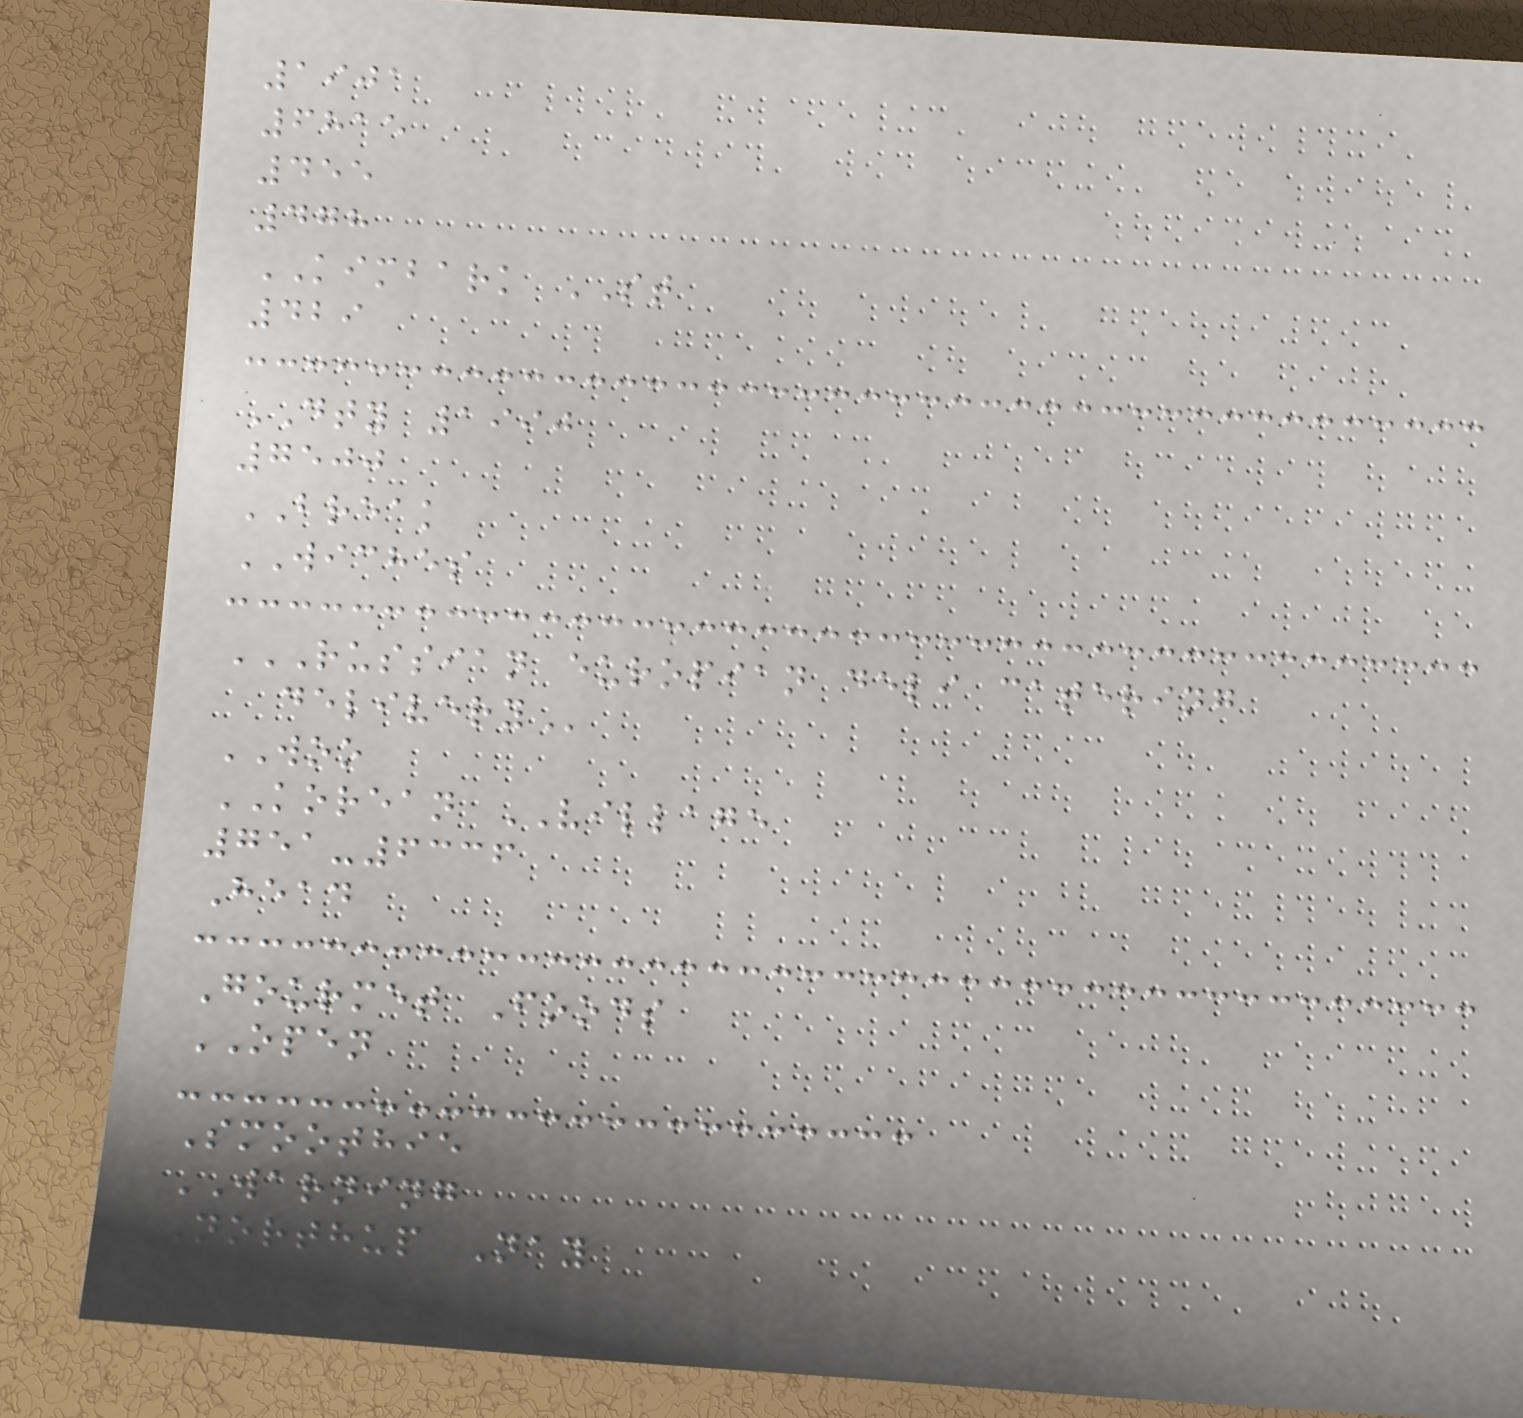1901
6815
455
478
KIMBARK ST
429
DTY 1990
7500
BREAK
WICHES
RUSSIAN EUROPIAN DELI CATERING
DELIVERY
WOO
KOREAN VILLAGE
751-6336
Head
Gourmet Foods
OPEN
Smoothie
WARNING
Northup Nay
